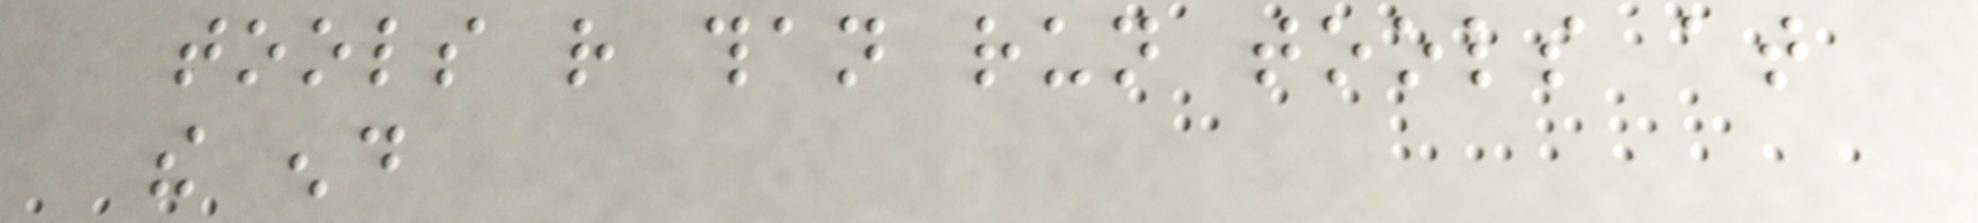tools rather than run tools at
the end
